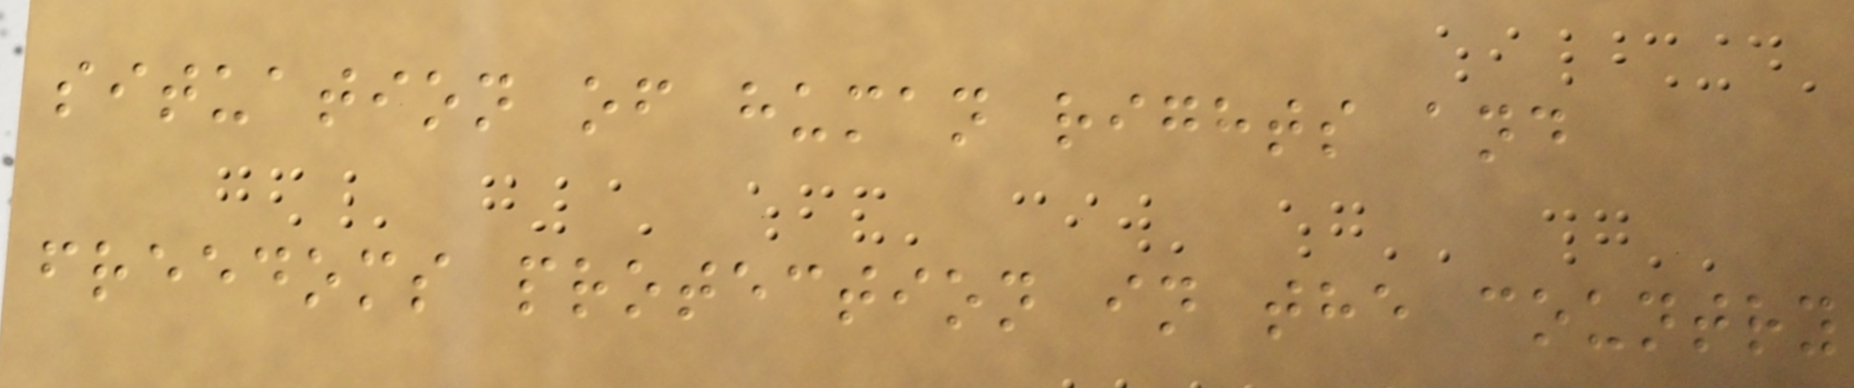situation of human rights and
freedoms protection in the country
